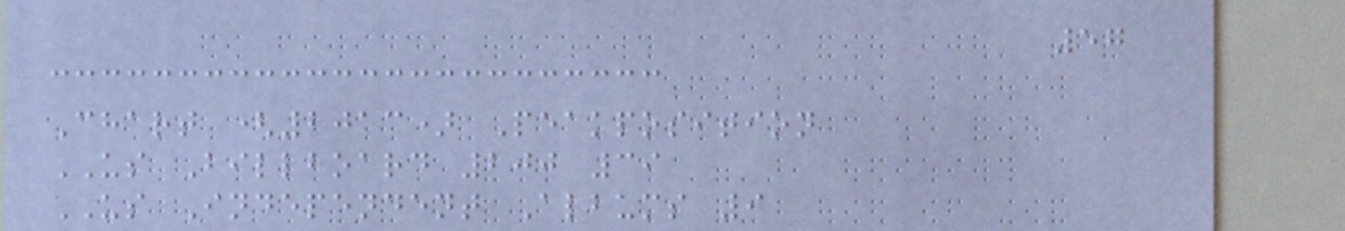57
Chart (2013) Peakposition
US Billboard 200 39
US Independent Albums 9
